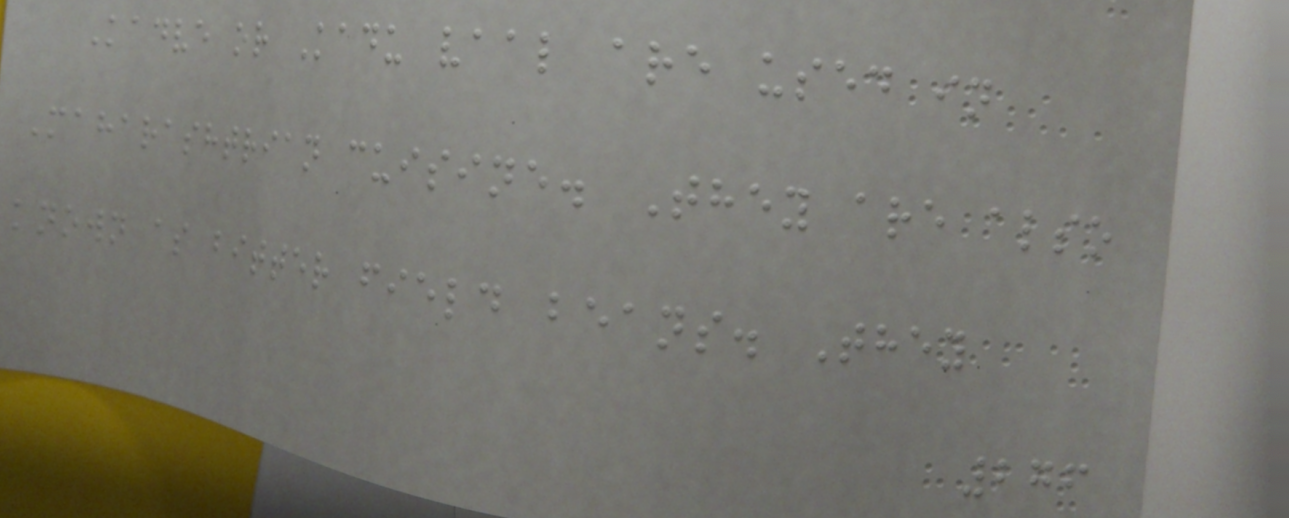Kadve or Kadu vaal are used in
Maharashtrian cuisine. They are also
known as bitter field beans. They
276
